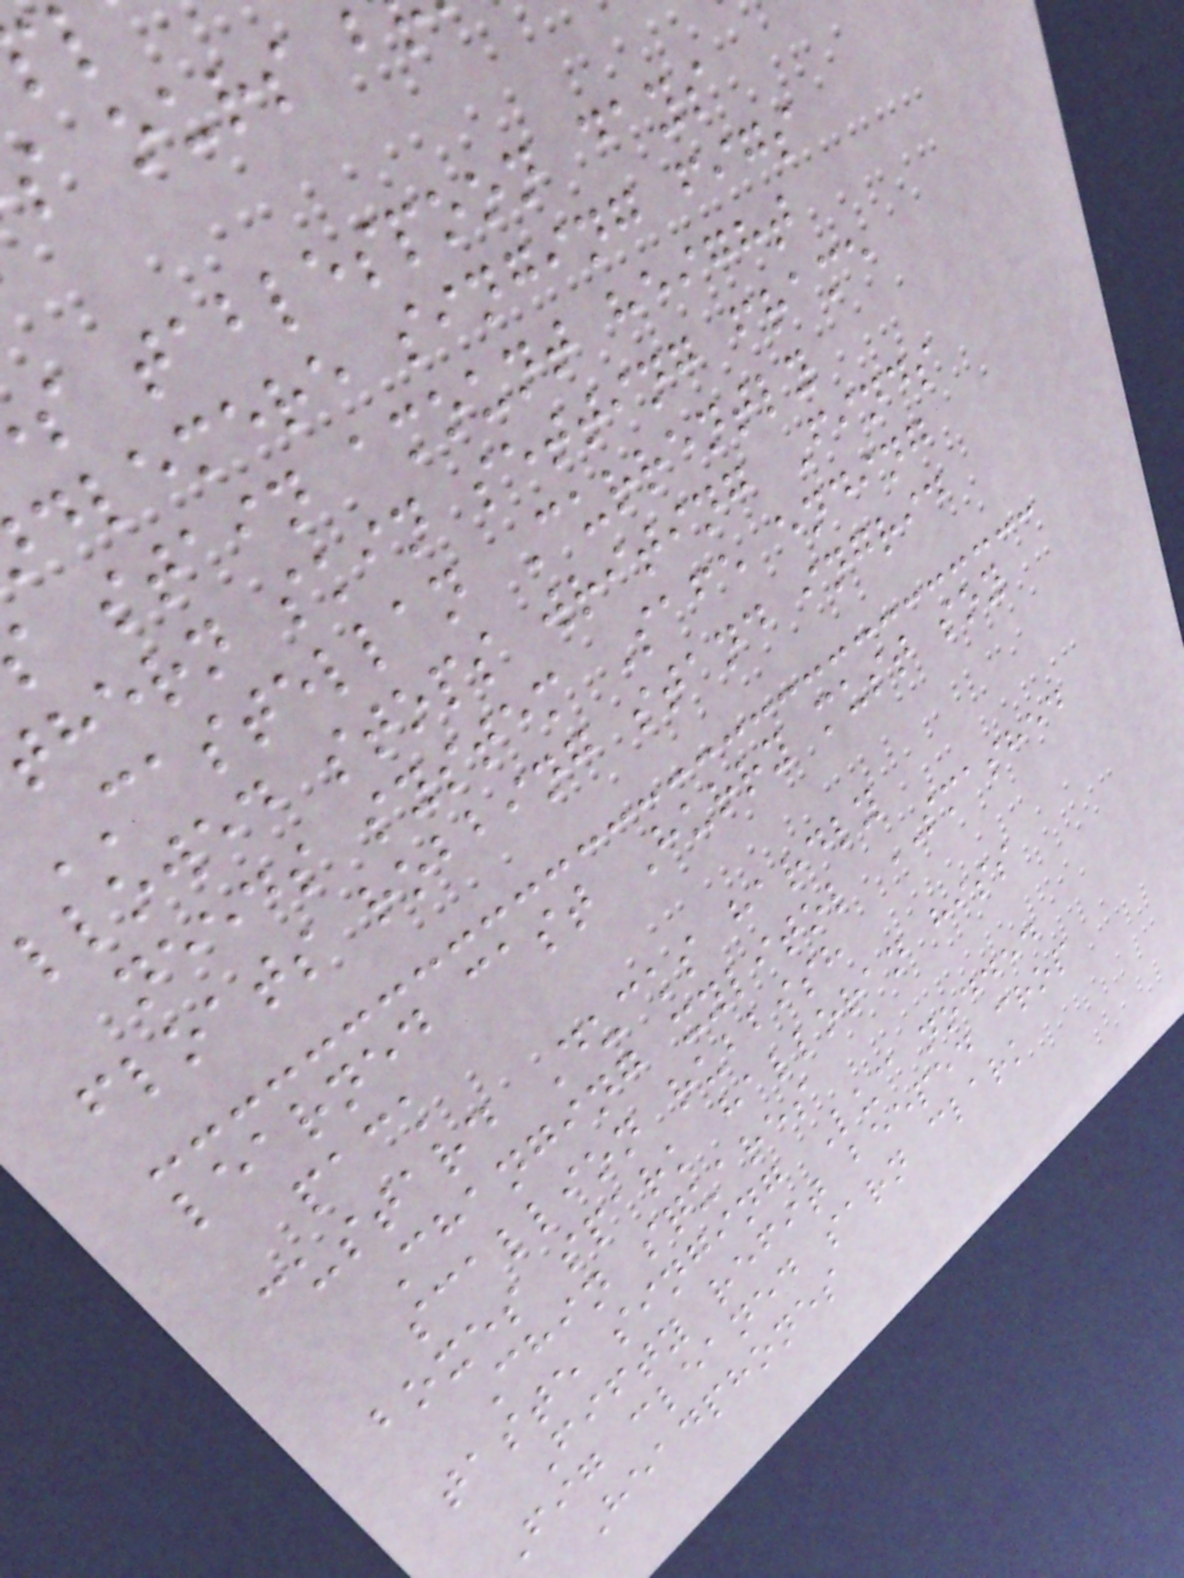s ours b
s tablespoon days
dlemere singing figs
stain amount height
hern skin setting frame
CASTELLAN Currently
llowed stops writing Finds
needs system Safe ending
floats robbing stand ingrid
learned cast Hurry must soy
pack
custard Ducks hardly
Changing xylitol SMASHED
scallion rubbish
boxes spark halloran hiss
Chin squares
taste singing Luc nodded
Fifty refit beeped crop
Fig cleaned sarn clark
Headphones
